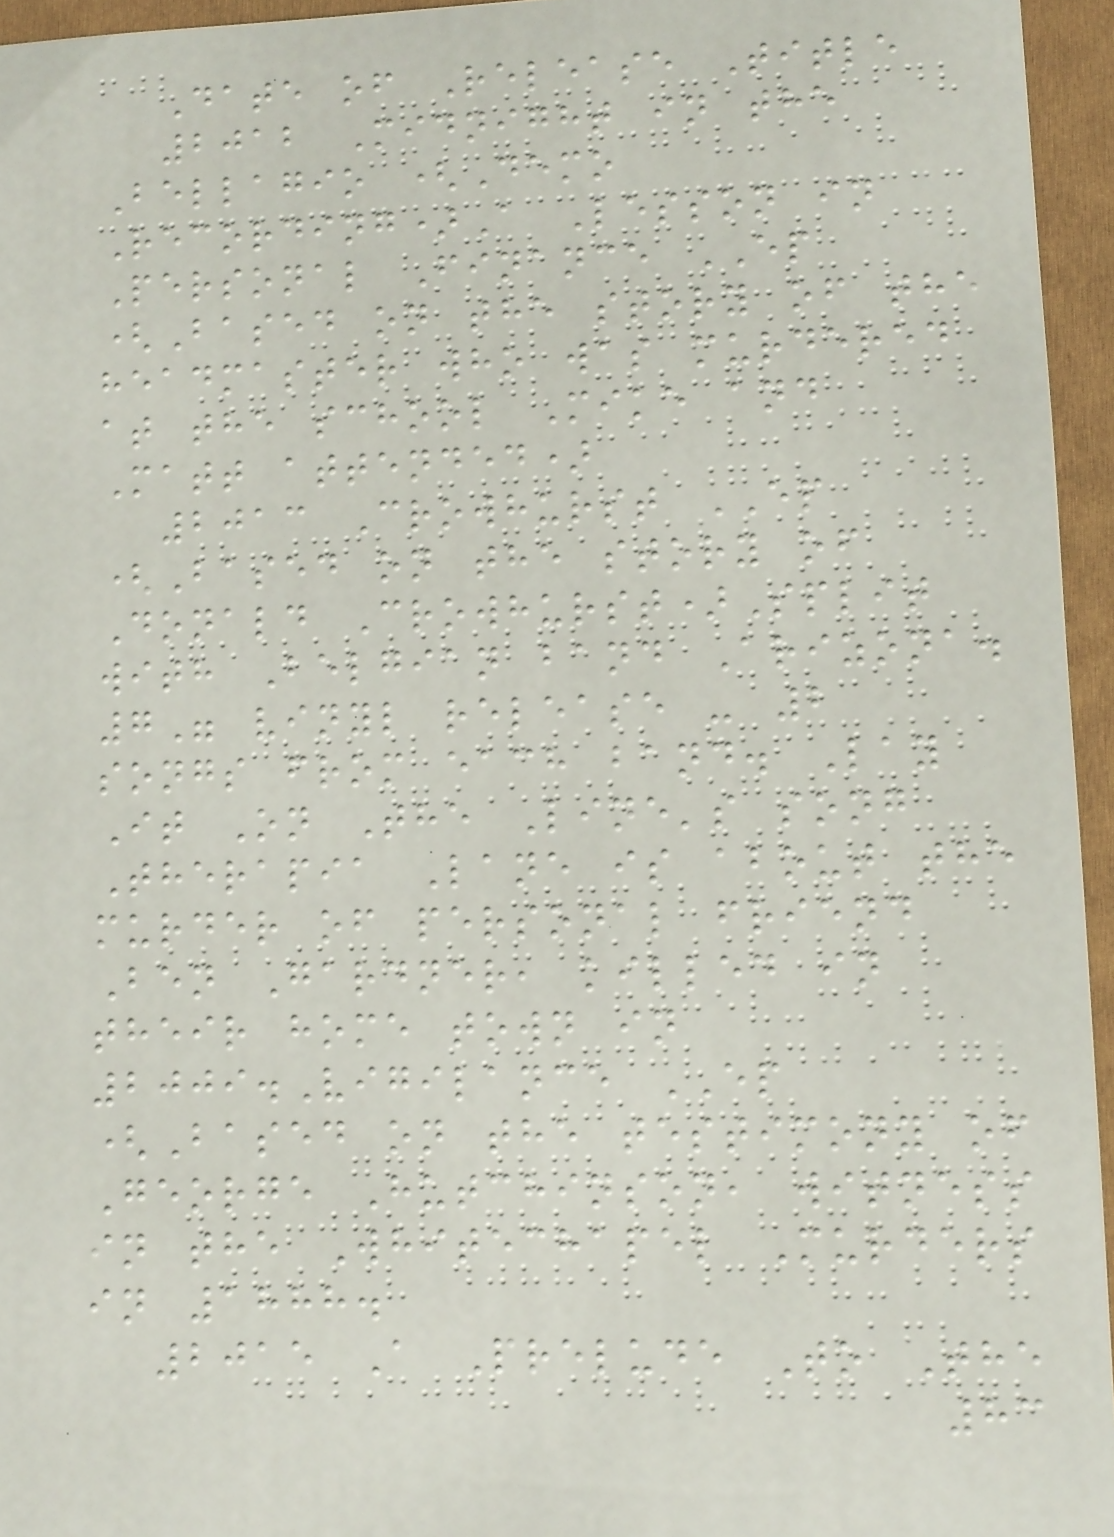Date of Release Title
2012 Midnight in the
Bellagio (Demo
Recording)A Lesson in
Personal Finance EP
(Based on the story of the
headmaster who was murdered
at the school Mike and
Matt attended)
2013 Crowhurst EP
(Based on the story of
Donald Crowhurst)Split
with Belgian band Arizona.
7" vinyl release - 2
songs from each band. Lay
It On The Line's song
Therapia Lane is about the
murder of personal friend
Ben Gardner, killed in
their home town in
2009.Vigilance EP
(Based on the testimony of
George Hutchinson, witness
in the Whitechapel Murders
in 1888.
2015 A Prelude To The
83
